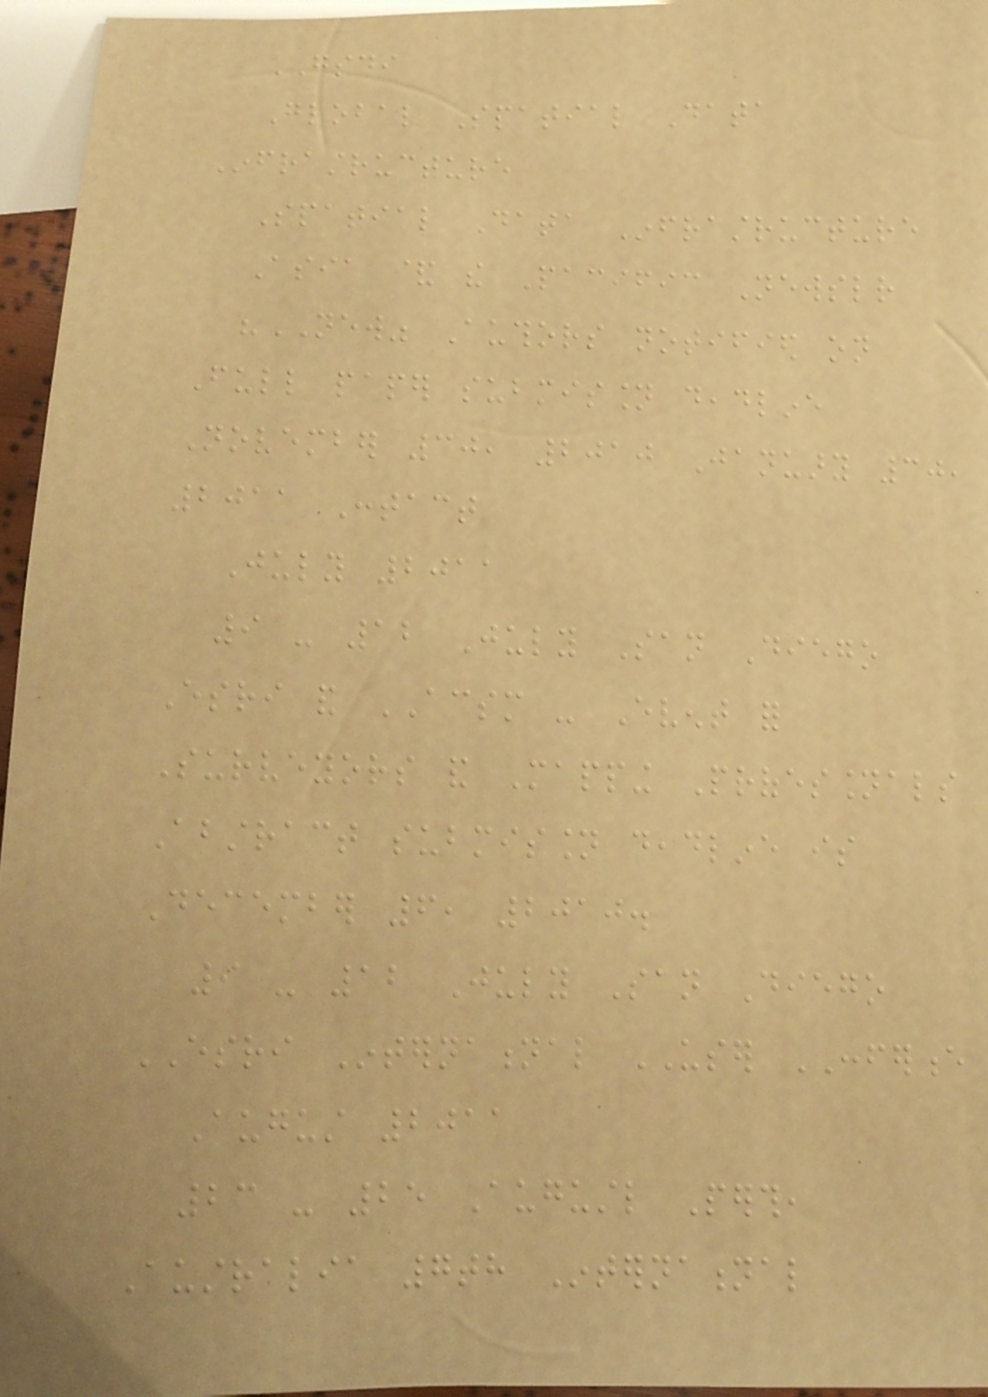GSDI
Global Spatial Data
Infrastructure
Spatial Data Infrastructure
Asia & the Pacific Newsletter
"NEW" Authors notified on
Full paper submission deadline
November 30, 2010 January 30,
2011 Contact
July 2011
9 - 12 July San Diego
Esri and ACSM - Event for
Surveyors and Mapping Professionals
Abstract submission deadline is
December 6, 2010.
9 - 12 July San Diego
ESRI International USER CONFERENCE
August 2011
23 - 25 Augustl Perth,
Australia 7th International
